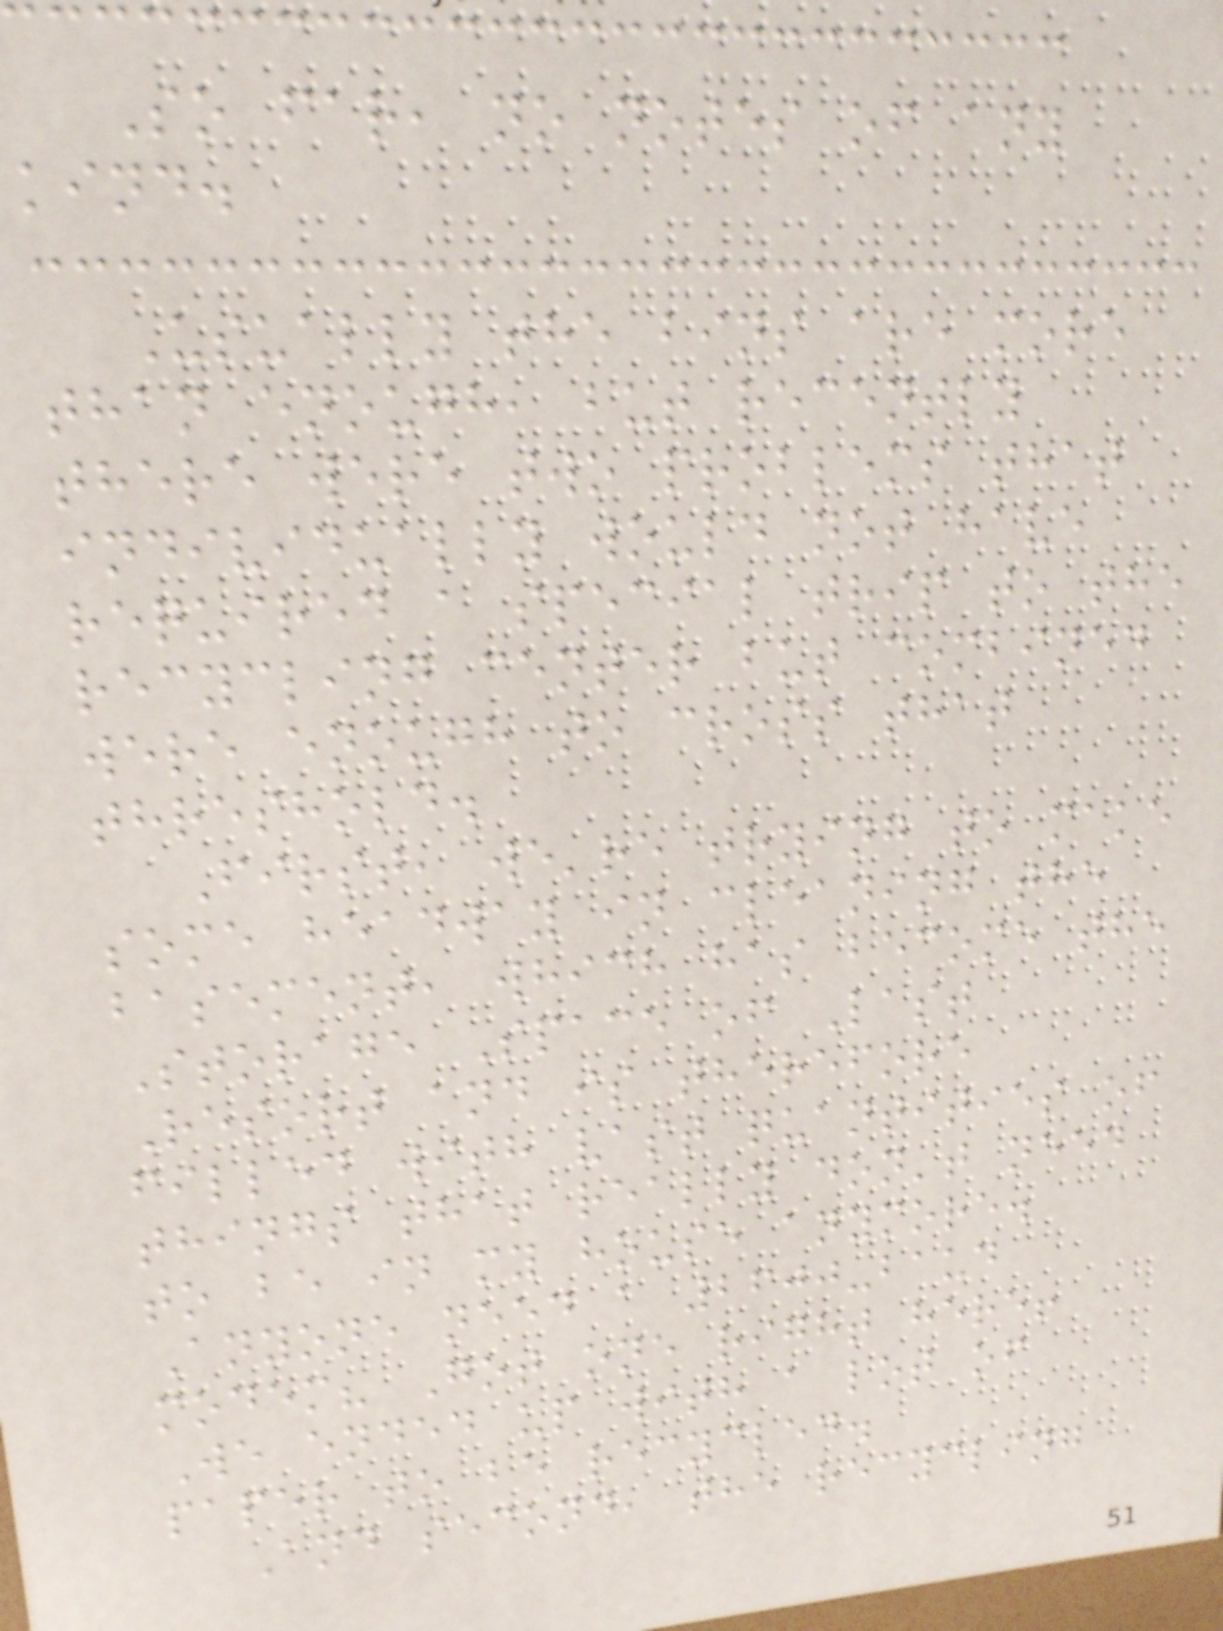So far, no notes of any
kind.
Usually the bins are more
than enough, but recently
there were two problems that
individually would not have
required a special trip to the
recycling center but combined
were enough to cross that
threshold.
First, we're trying to make
some headway in cleaning the
basement, which has become the
Storage Space of Last
Resort and is therefore
filled with vast quantities of
things that really don't need
to be in my house anymore.
Anyone need a 2600-baud
modem? Got one right here!
We ended up with a lot of
paper to be recycled.
And second, the recycling
